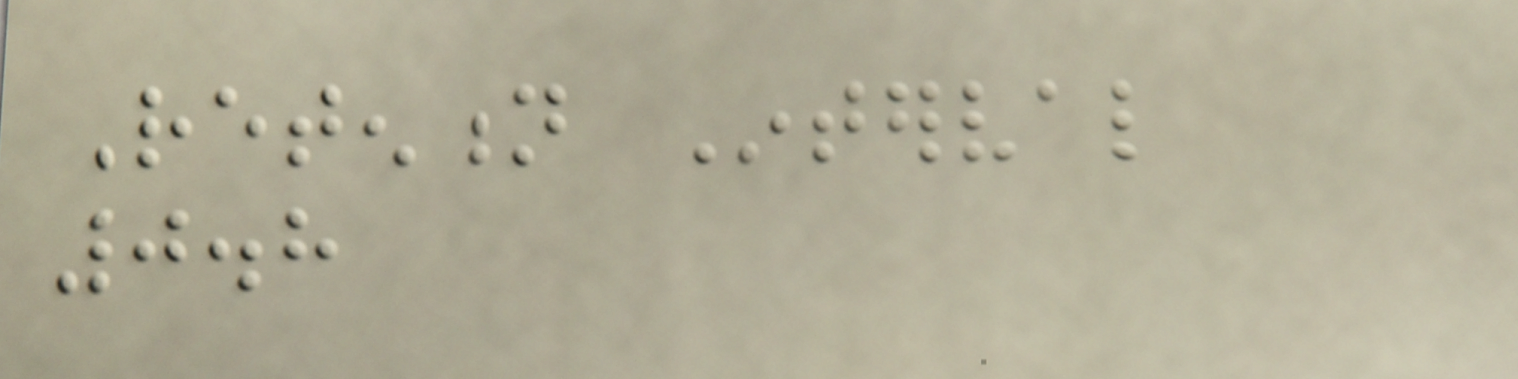Retention Interval
0.8
